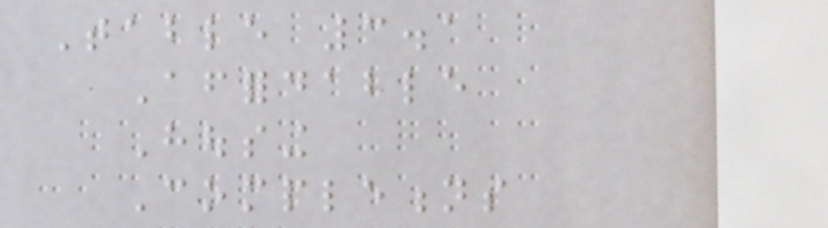Table 3.1
Affordable
Housing
Completions
